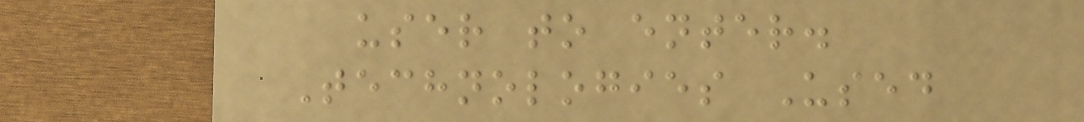user to enter.
Technologies Used
